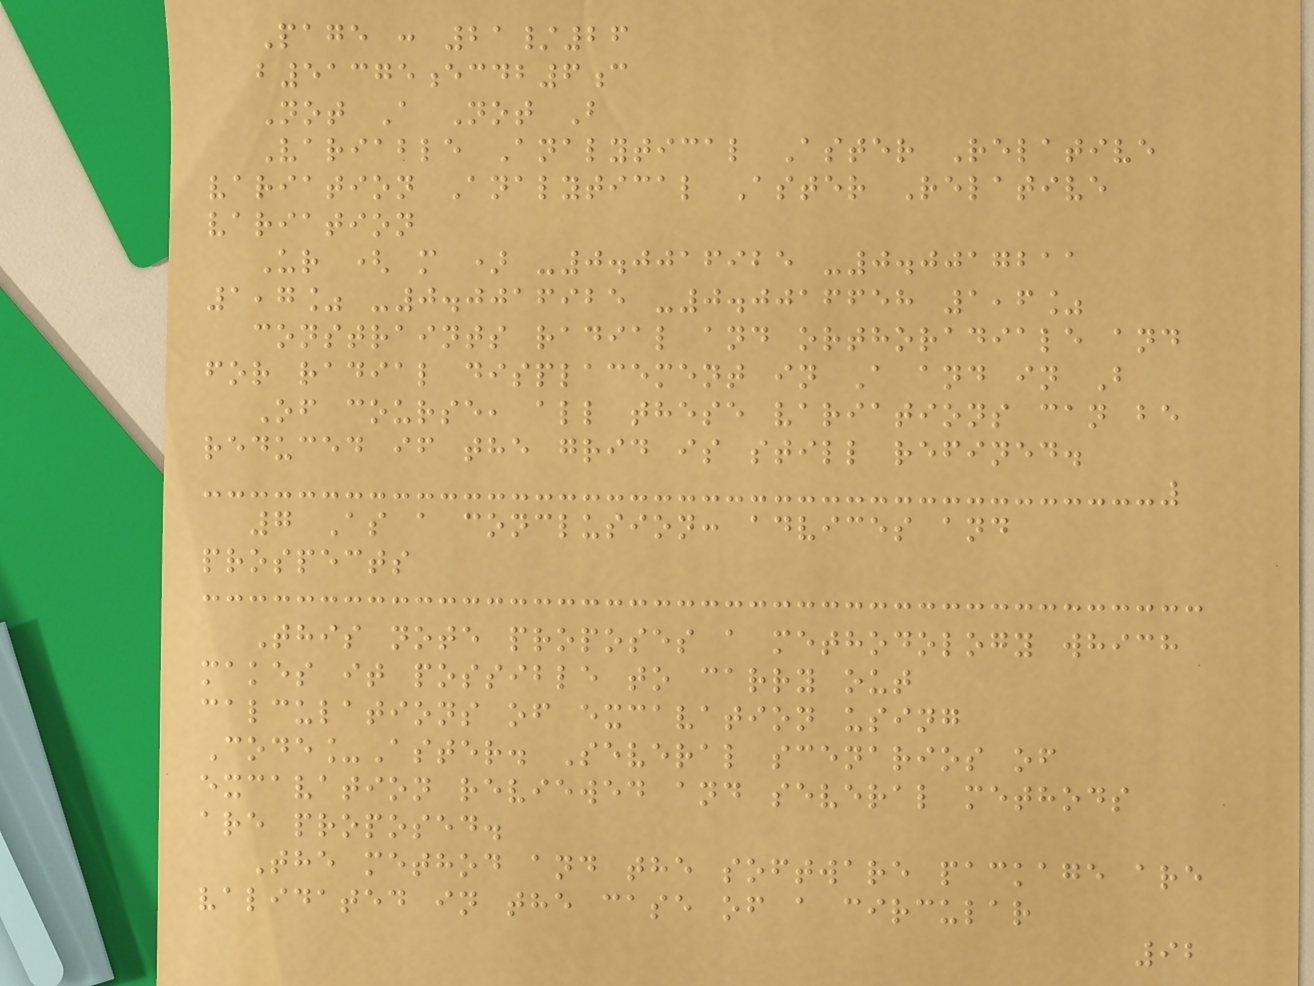Page : 21/26
b51375ecdb6c
Not A Not B
Variable Analytical Aster Relative
variation Analytical Aster Relative
variation
Ur ( m ) -0.0016925 -0.0017211
1,7% -0.0016925 -0.0016658 1,6%
constraints radial and orthoradiale and
for radial displacement in A and in B
Of course, all these variations can be
reduced if the grid is still refined.
7 As a conclusion: advices and
prospects
This note proposes a methodology which
makes it possible to carry out
calculations of excavation using
Code_Aster. Several scenarios of
excavation reviewed and several methods
are proposed.
The method and the software package are
validated in the case of a circular
92
